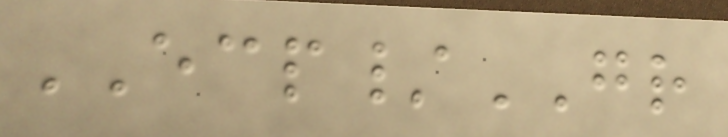ECP/GR
